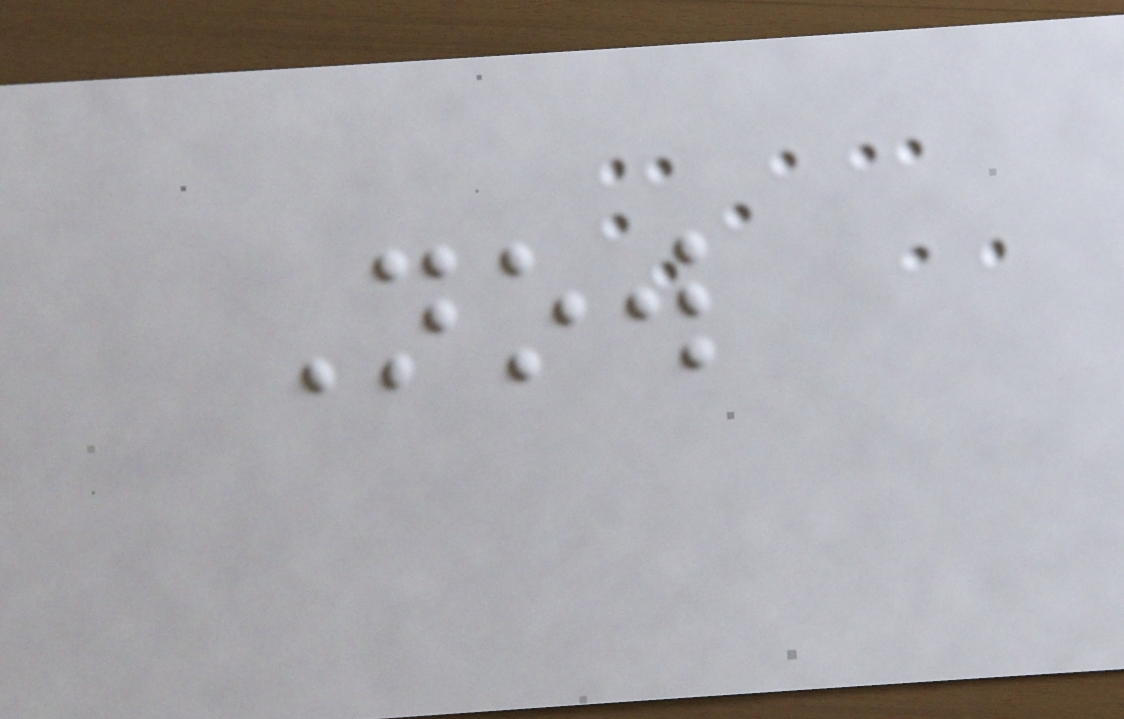Now
